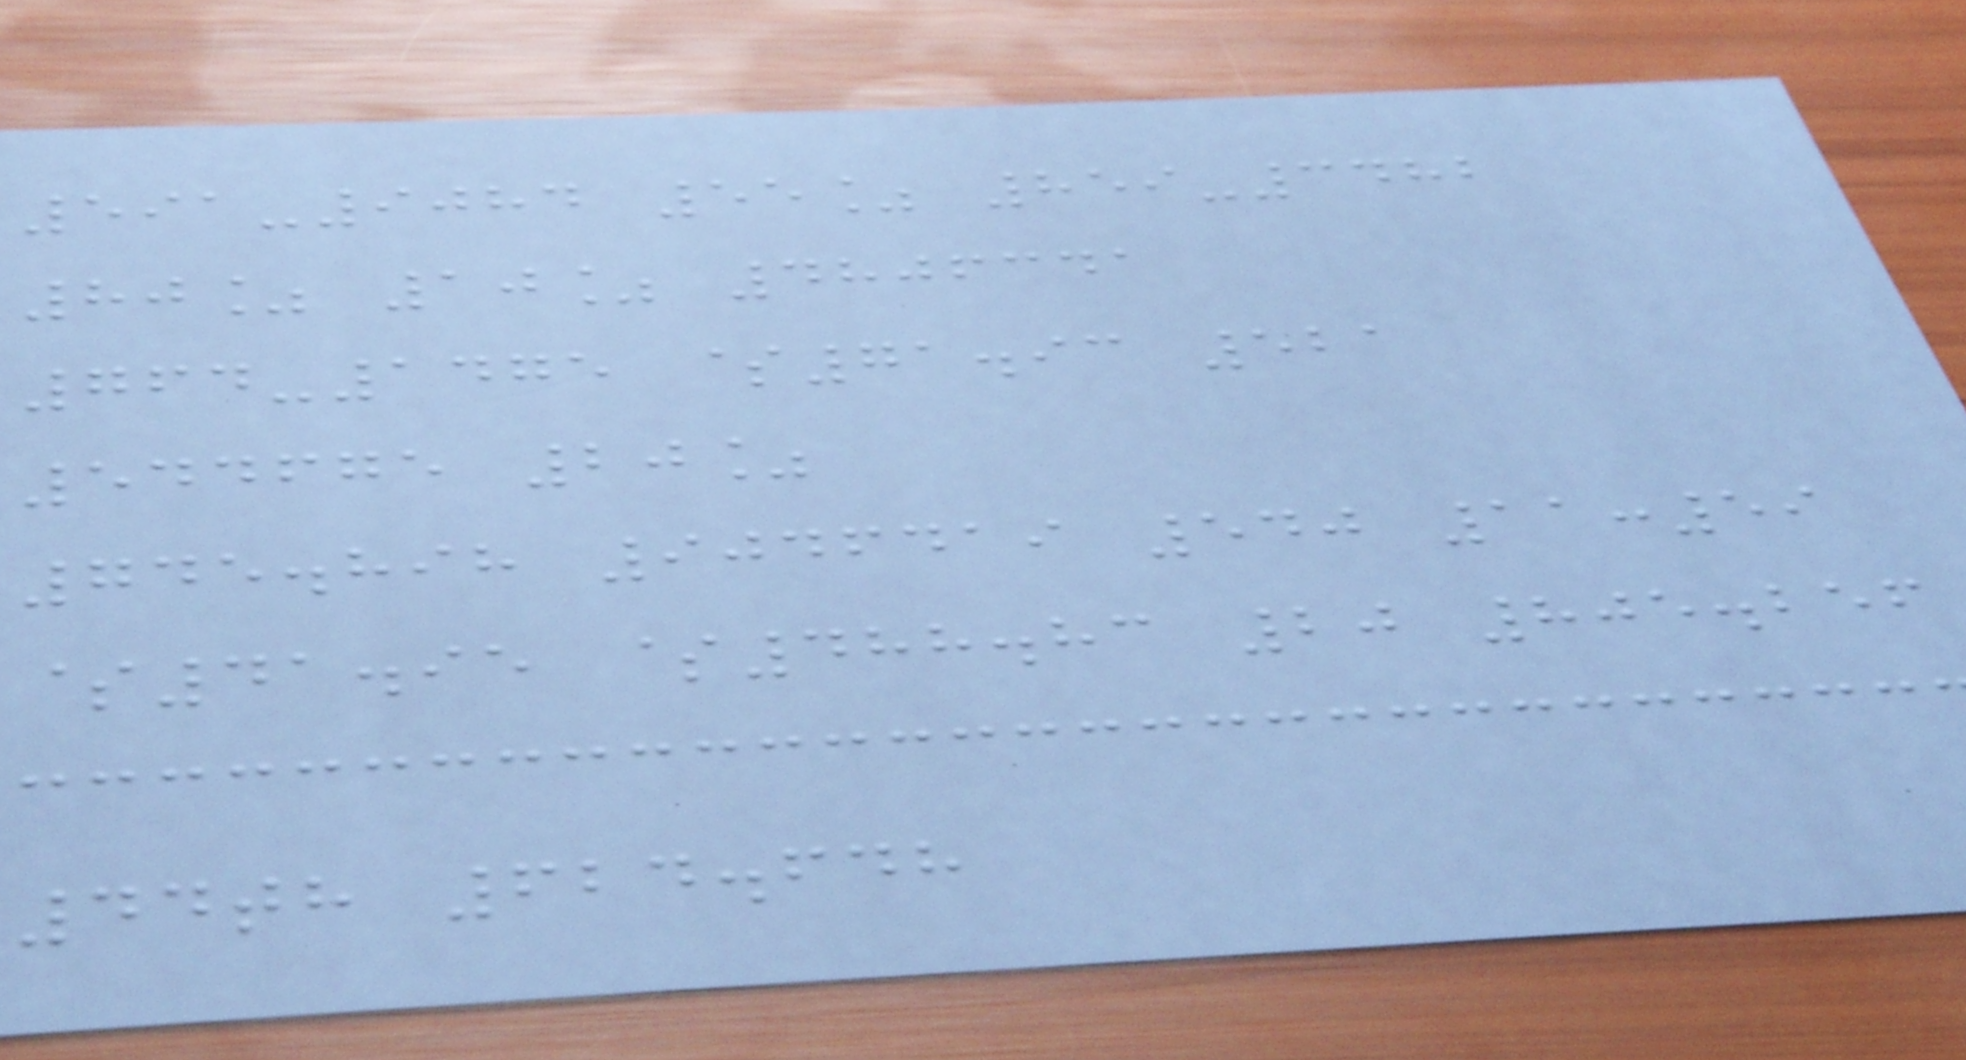591-9084 55% 859-3482
80% 10% 4806341
764-1475 $71.93 521
544675 20%
745.898 9046419 540 11:59
$41.95 $488.83 20 805.256
44th 624.648
